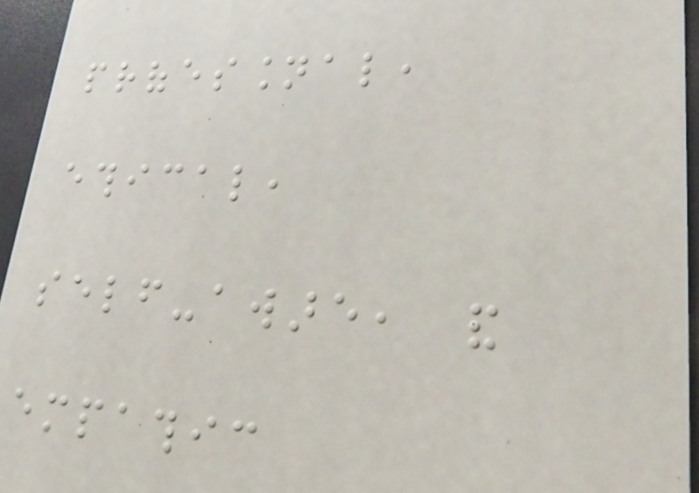professional,
ethical,
self-aware, and
empathic
